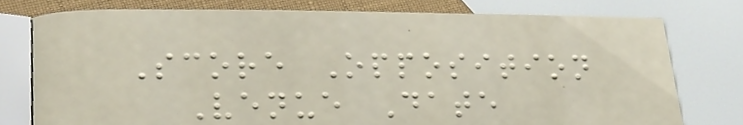Score Opposition
Venue Date
